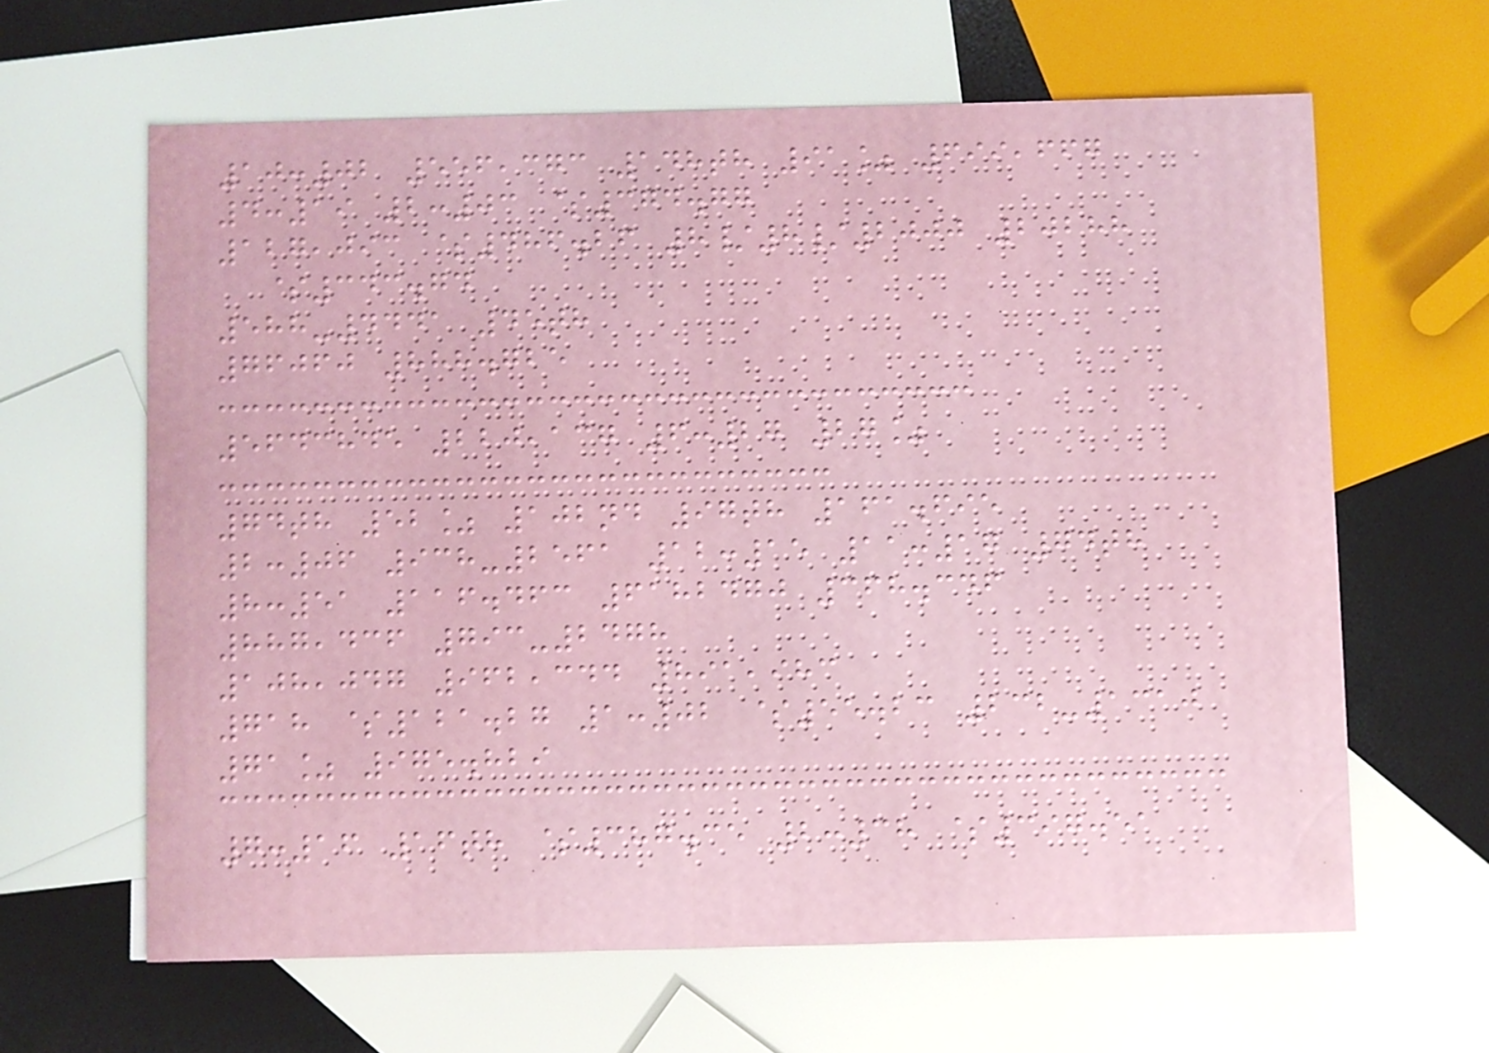10:02 556,373 148th 91% 699,667
4:19 2:03 $374.77
127,093 $486.26 8/8/2000 20288
$343.74
588-4441 45th
76060 888.725
5643845 220,137 6:27 27%
74th 52% 102nd 97th 161.695
2:06 938-2561 12:15 11:17 74th
8:51 116.463 6182470 368.346
887,436 793-2478
108,047 962,344 891,983
718 $121.27 1:02 $55.23 232-1310
71% 975.829
7:16 16th $387.35 2:38 $397.51
